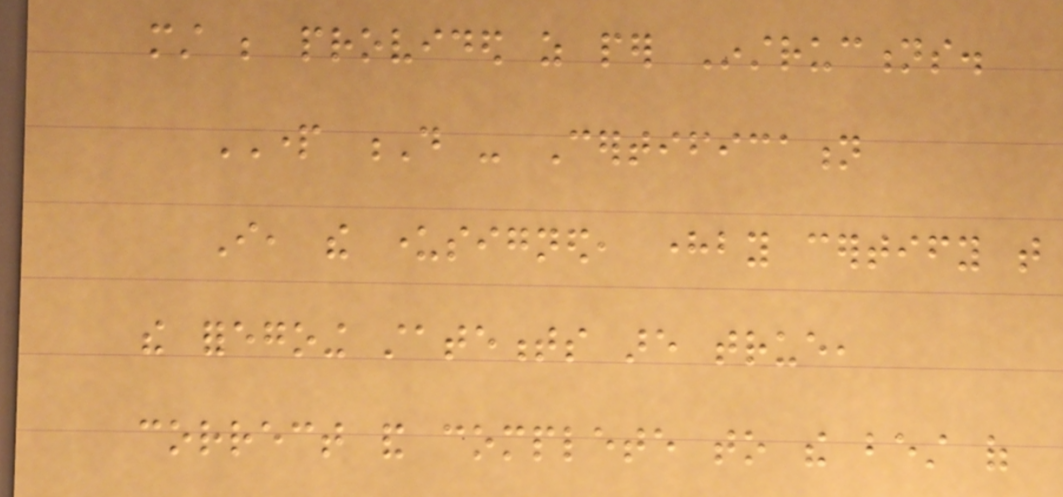must be provided as per Instructions.
PART D - Certification
I, the undersigned, hereby certify that
the foregoing statements are true,
correct and complete to the best of
